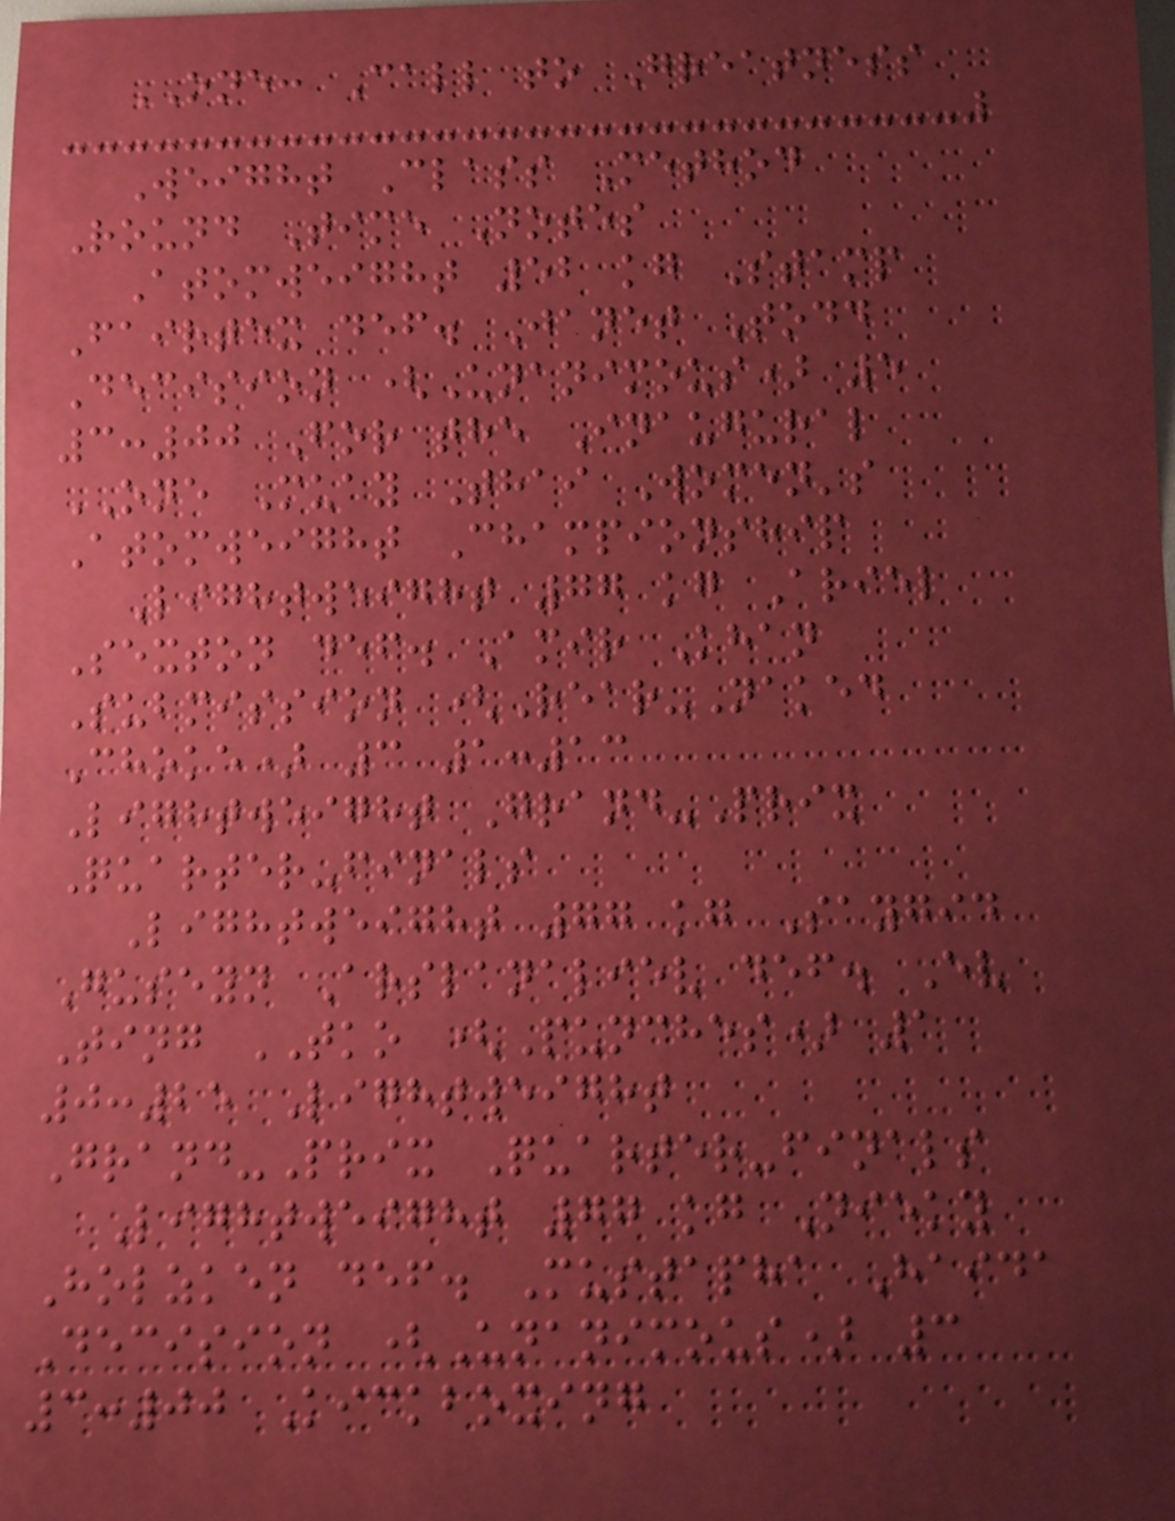ONE: Call to Greatness
Weight Class Method
Round Time Notes
Atomweight 52 kg Stamp
Fairtex def. Janet Todd
Decision (Unanimous) 5
3:00 For the Inaugural
ONE Muay Thai Women's
Atomweight Championship
Lightweight 77 kg Ariel
Sexton def. Amir Khan
Submission (Rear-Naked
Choke) 3 1:13
Lightweight Grand-Prix
Quarter-finals
Lightweight 77 kg Saygid
Guseyn Arslanaliev def. Ev
Ting TKO (Punches) 1
0:25 Lightweight
Grand-Prix Quarter-finals
Lightweight 77 kg Nieky
Holzken def. Mustapha Haida
Decision (Unanimous) 3
3:00 Kickboxing
